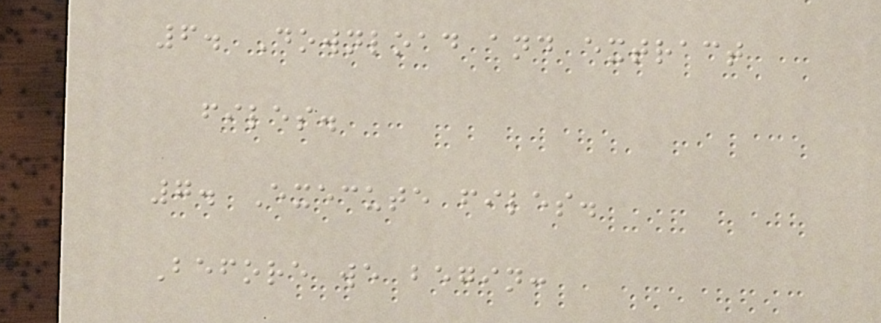6. Download and extract
files.
7. Execute files.
Before we begin:
